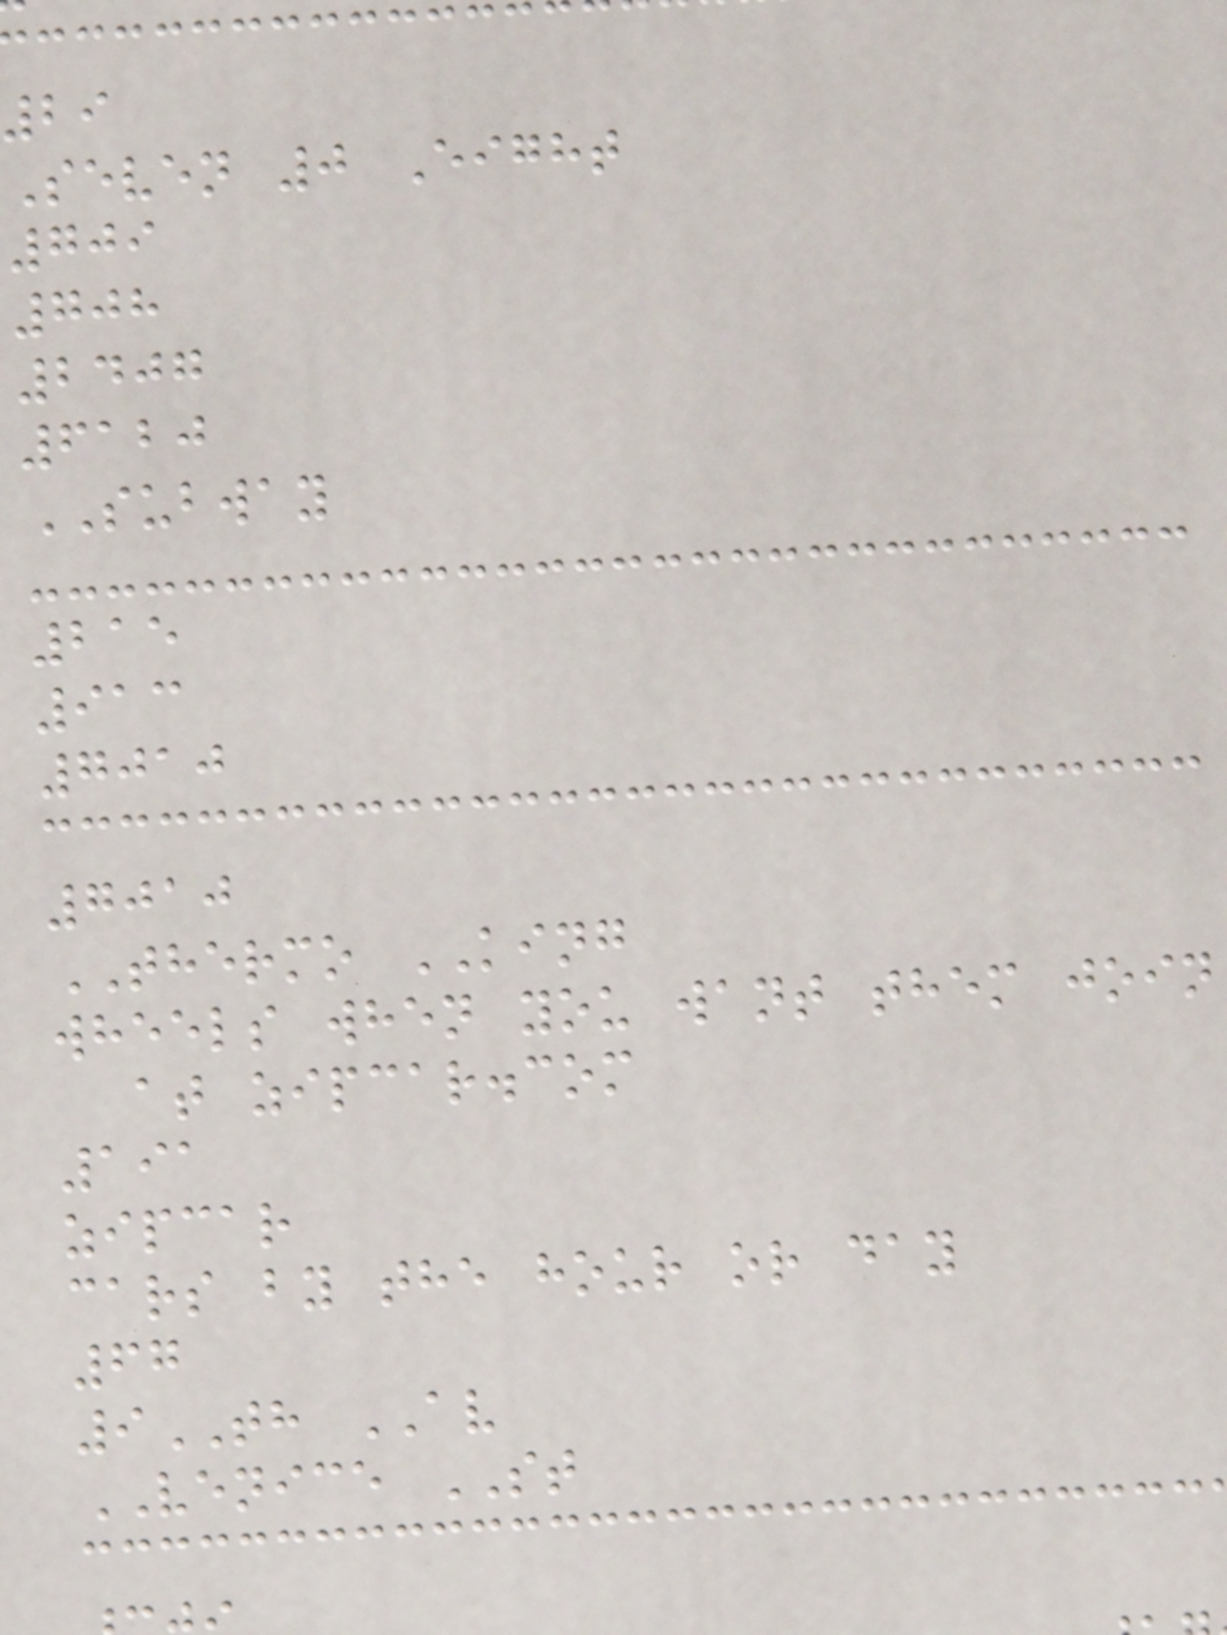29
Seven 0 Eight
709
708
2407
6120
SUBWAY
215
913
7010
7010
THERMO KING
wheels when you want them join
at zipcar.com
191
zipcar
cars by the hour or day
67
9TH AV
VENICE ST
